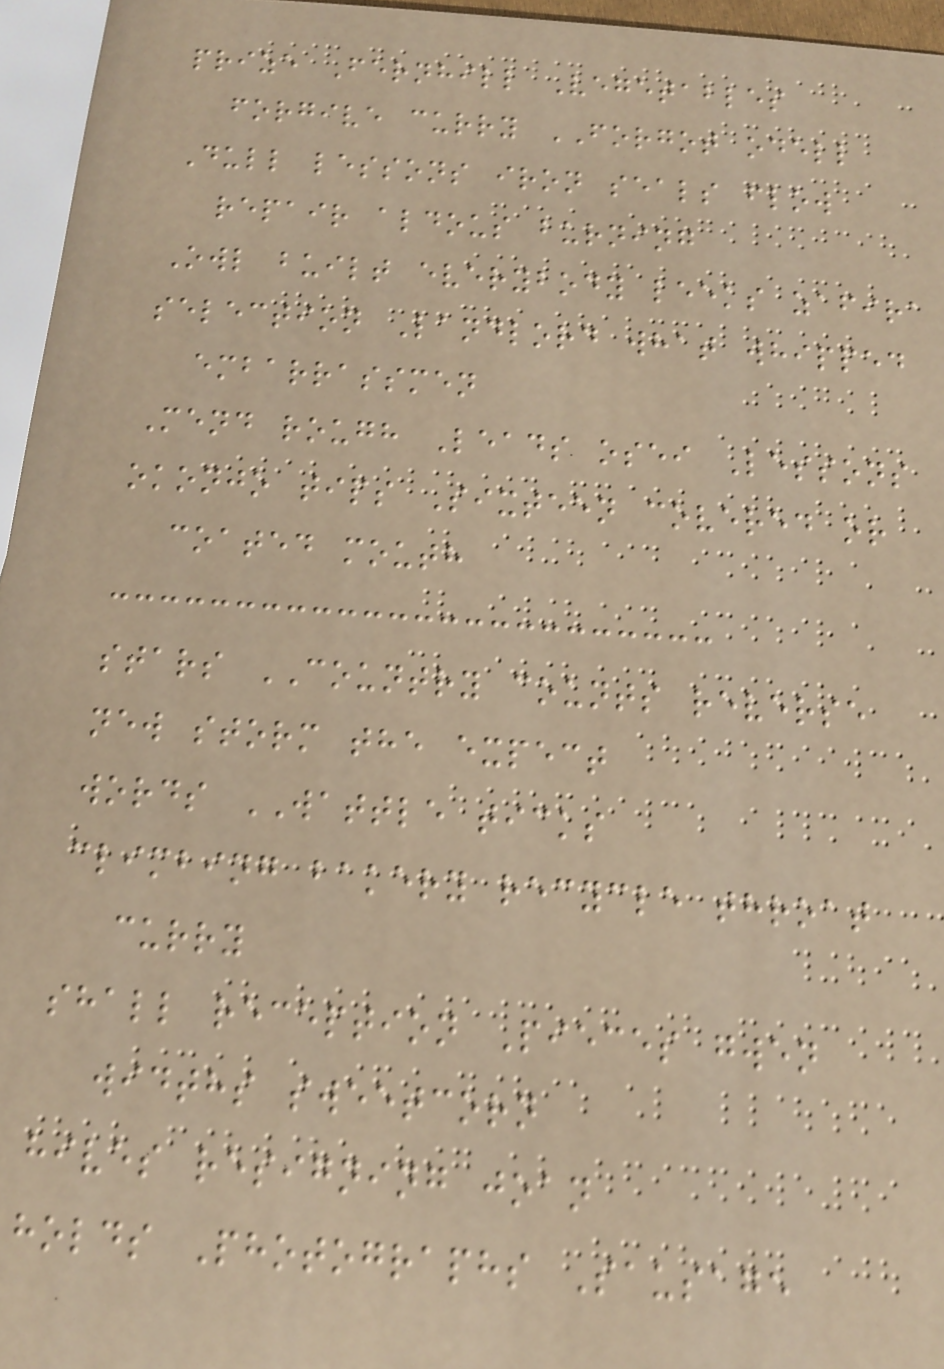prize Fernhill Vegetables
forgive curry FORGOT odell
Dull lessons iron seals flow
repair aldous burning
Owl built everybody leeks zafira
selection Landlord what whipped
embarrassmen
Mend rough Leads osei Lessons
okonjo tips Sixteen covered or
coated mouth
stars COUNTRY counts reverse
new storm the expect
words WATTLE ticks
climbing bakery recycle throat
curry
shall reception Pieces gwen
widths sweetcorn
hives resigning joan
holds Photographs Sausage
